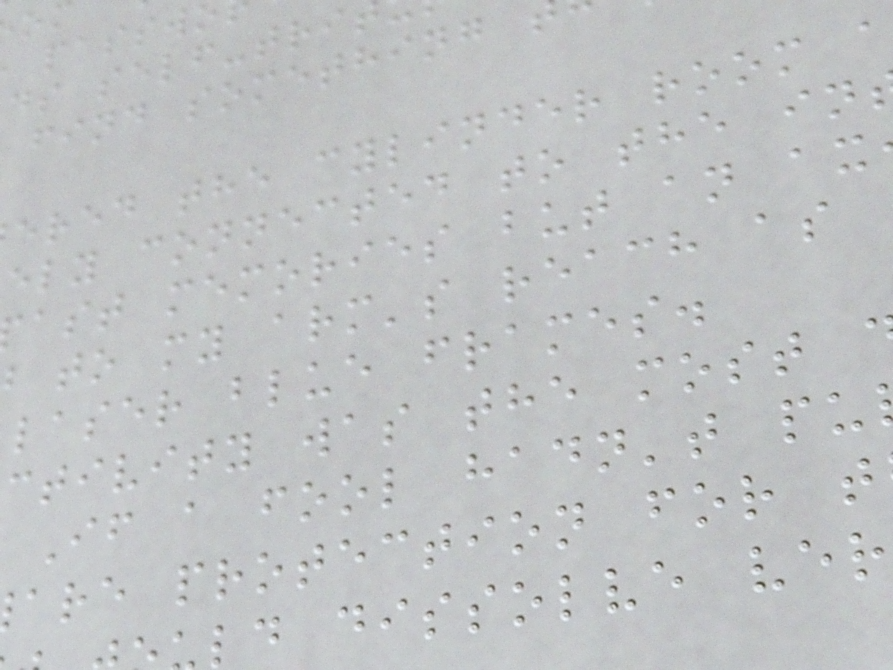ds self-tri
find something
ered the cylinder room a
ely connected to the in
ast memories but an ax
to my arm's reach as
laser blue frames.
ctivity was the most
If a fool hadn't pu
are protection for t
ld dissolve ver
